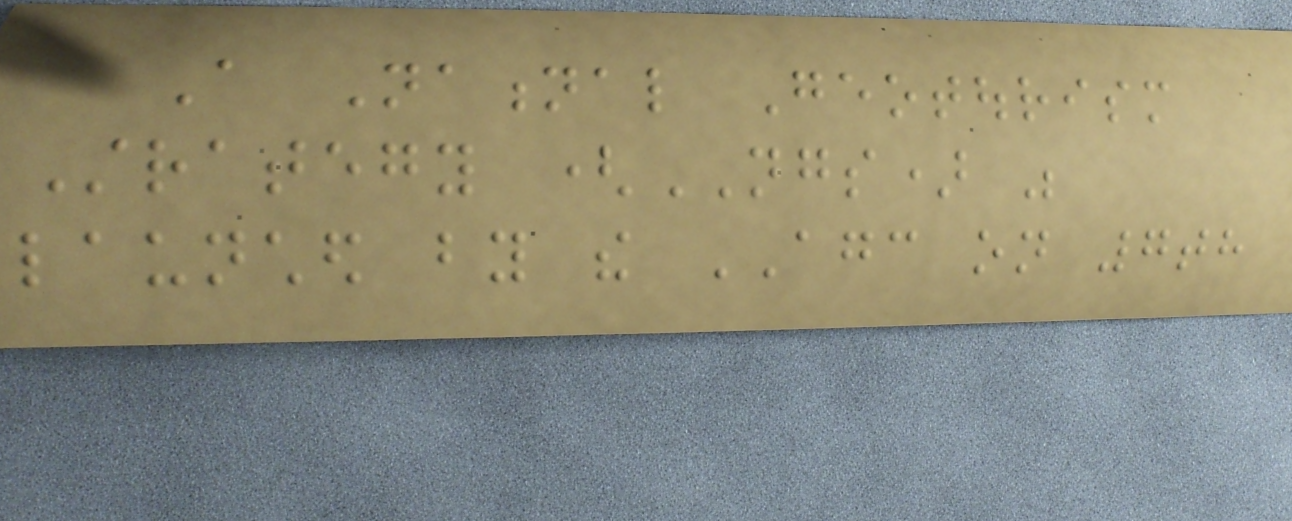A National Geotourism
Strategy (NGS) was
launched by the AGC on 7th
